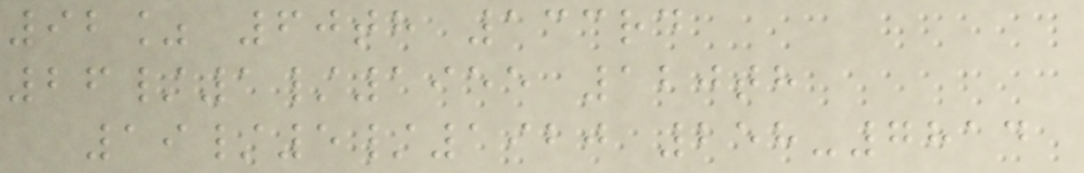92% 60th 133rd
26/1/1955 120th
19/5/1920 258-7814
